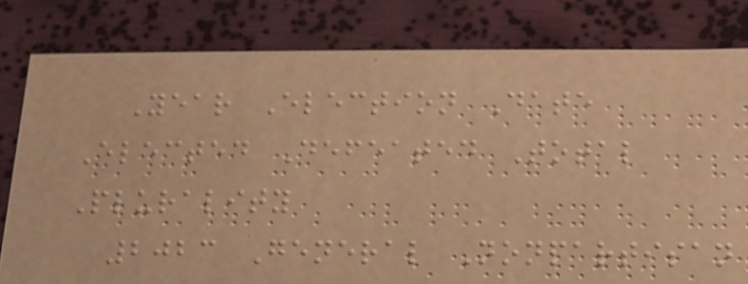Year Election Date
Elected Defeated Total
Plurality
2023 General Nonpartisan
